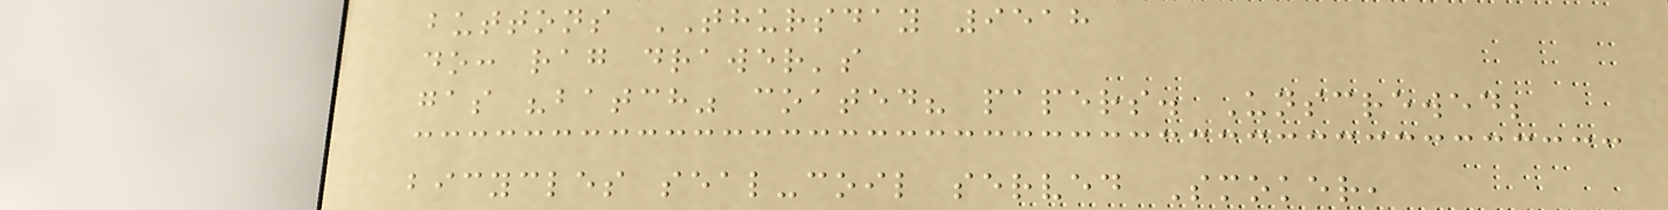buttons THURSDAY 9518
do: rag drawer's
gas "batch" coated? papers. Unscrewed;
bicycles seal-coil served Smoker,
